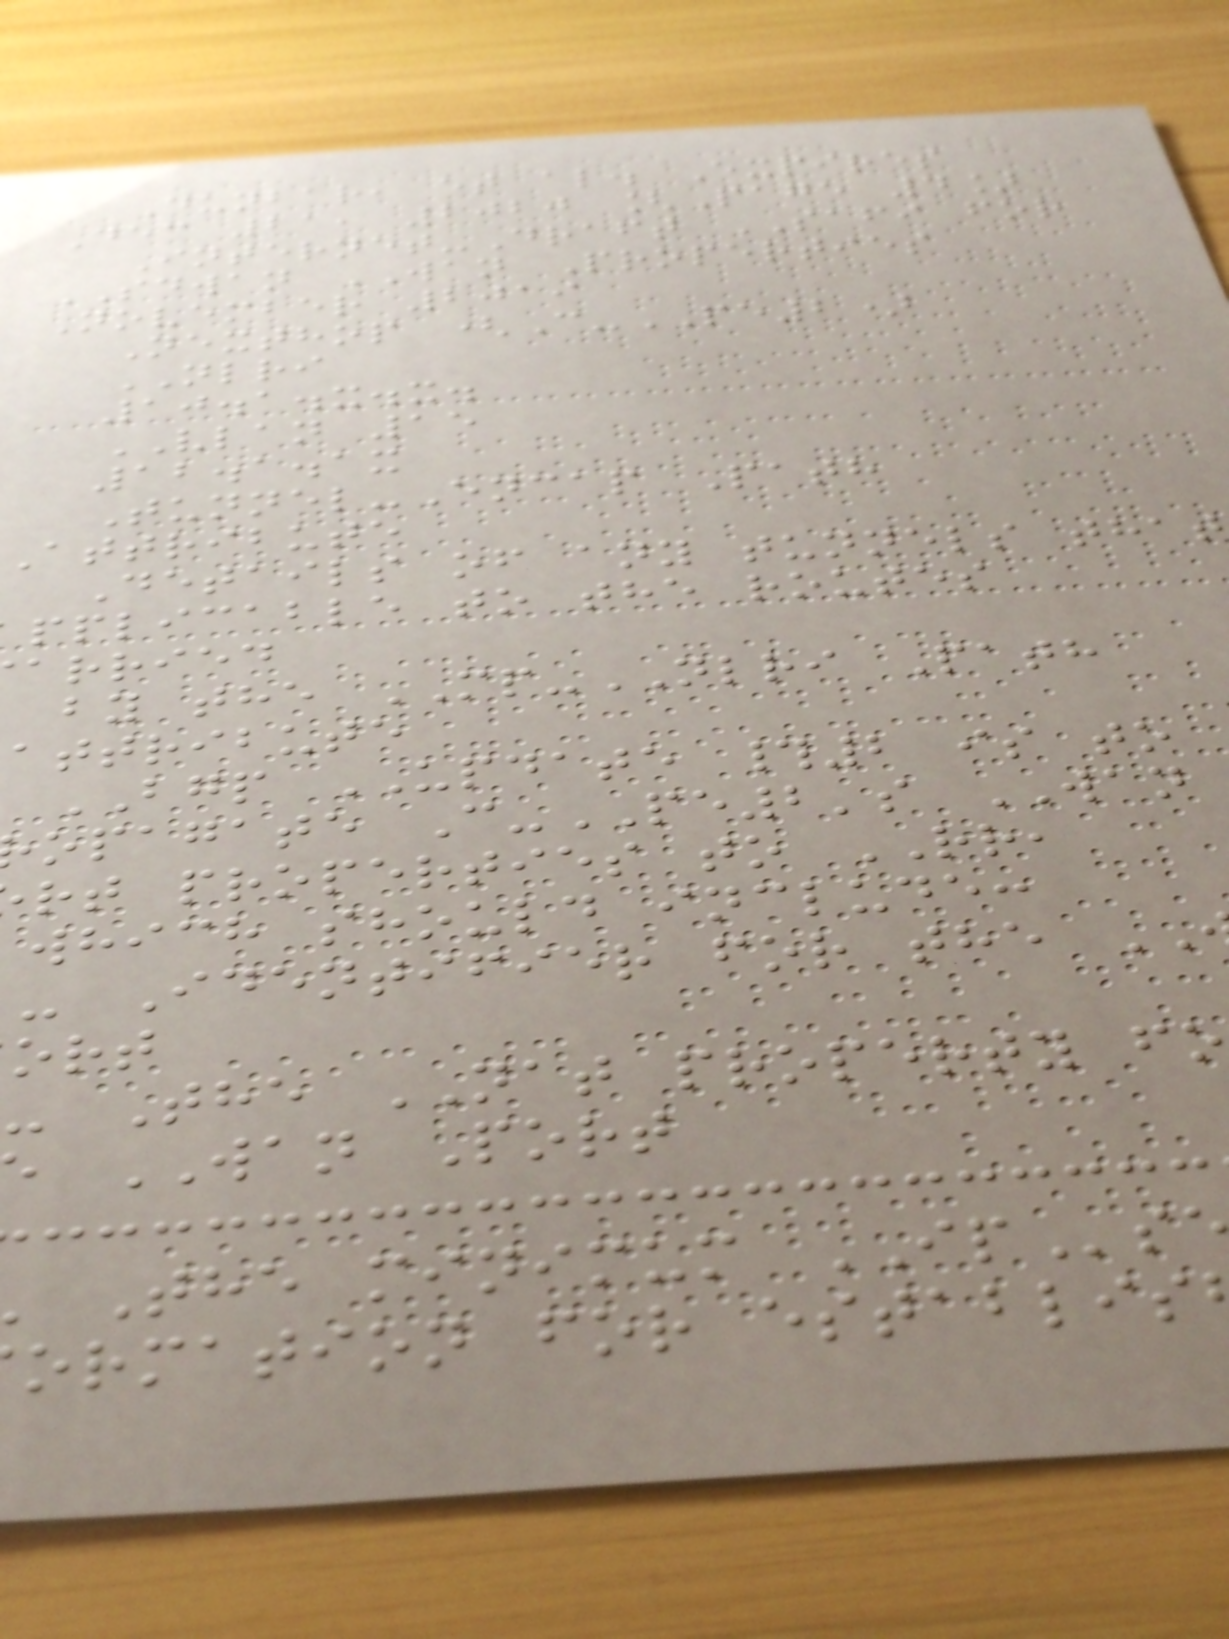Dunbar, et al. Expires
Dec 21, 2020 [Page 4]
Internet-Draft SAFI for
SDWAN WAN Properties
November 2019
Nexthop (C-PE2)
NLRI
10.1.x.x.
VLAN 15
12.1.1x
Tunnel-Encap Path
attribute
Details of any tunnels that
pplicable to the routes
arried
by the MP-NLRI Path
attribute
BGP UPDATE #2 is to
opagate C-PE2's WAN
rt properties to RR,
which should include:
- Identifier for the
- The NAT property fo
WAN Port
The minimum IPs
ormation for establis
